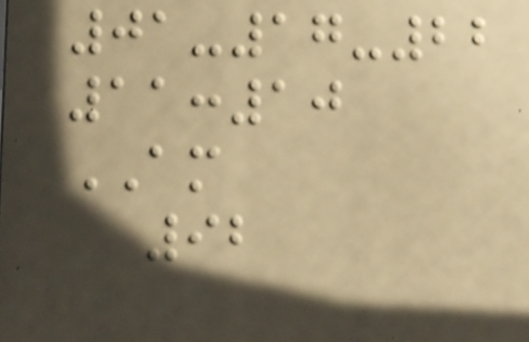01-17-22
11:10
AM
92
